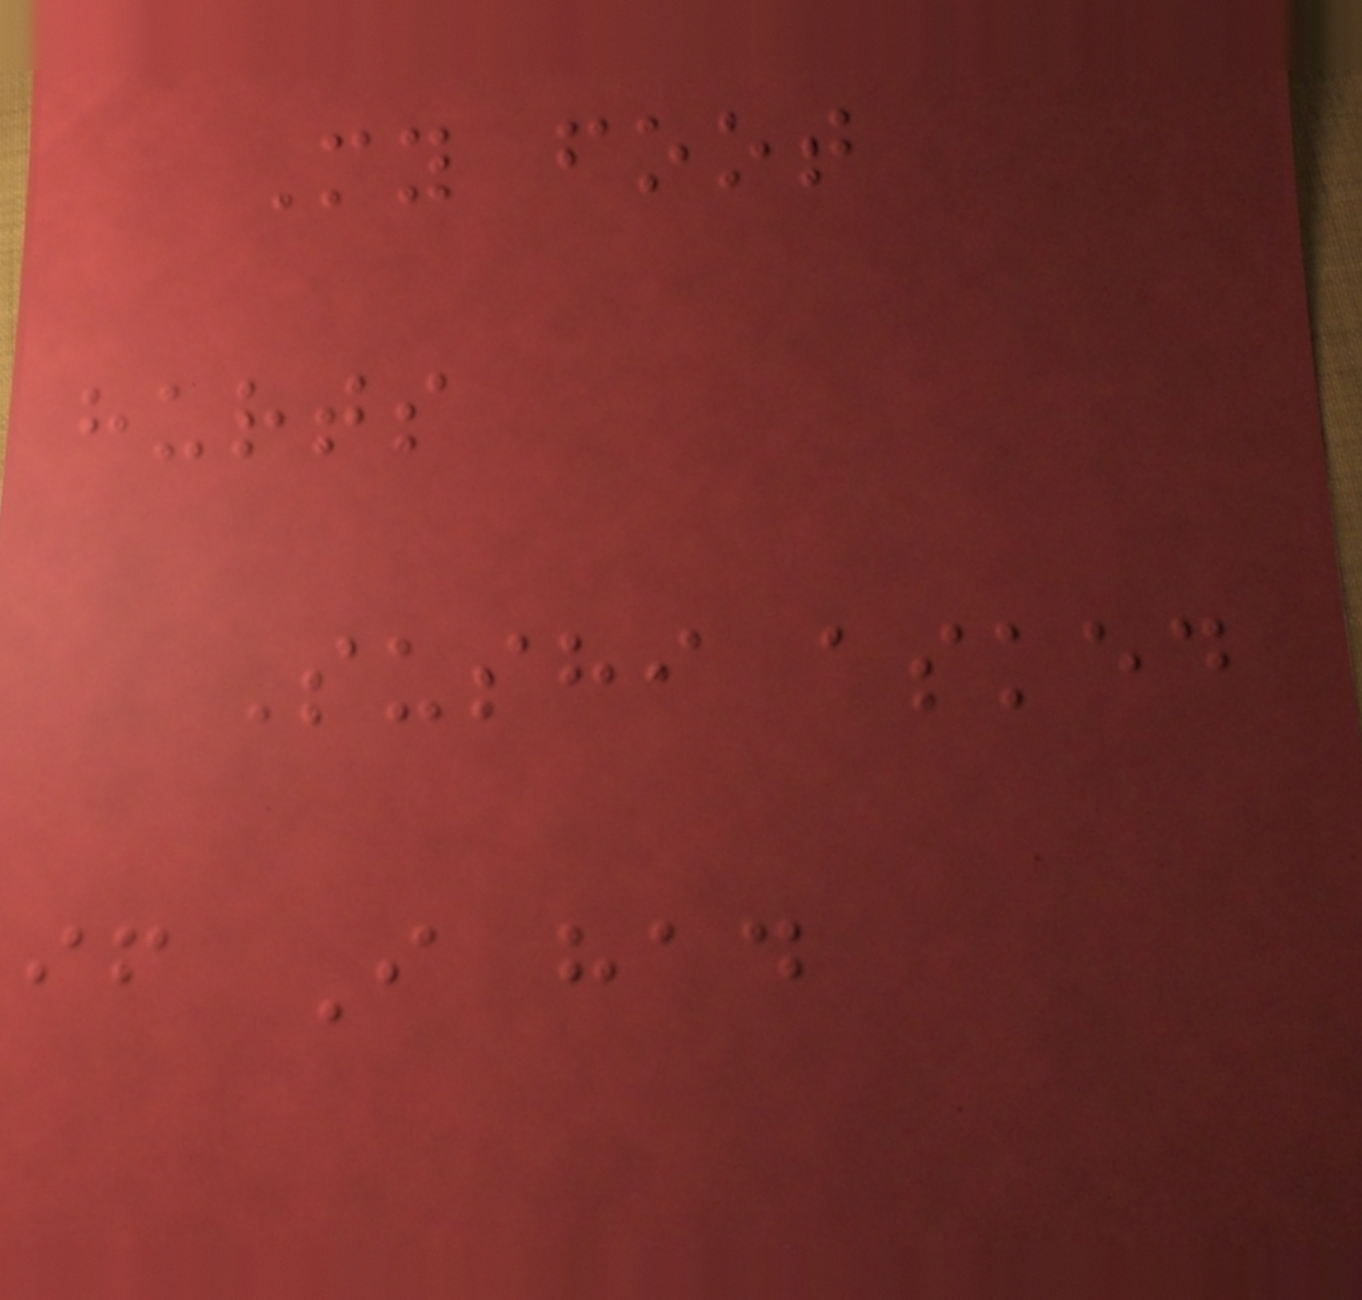My foot
hurts
Sushi asked
if I had
